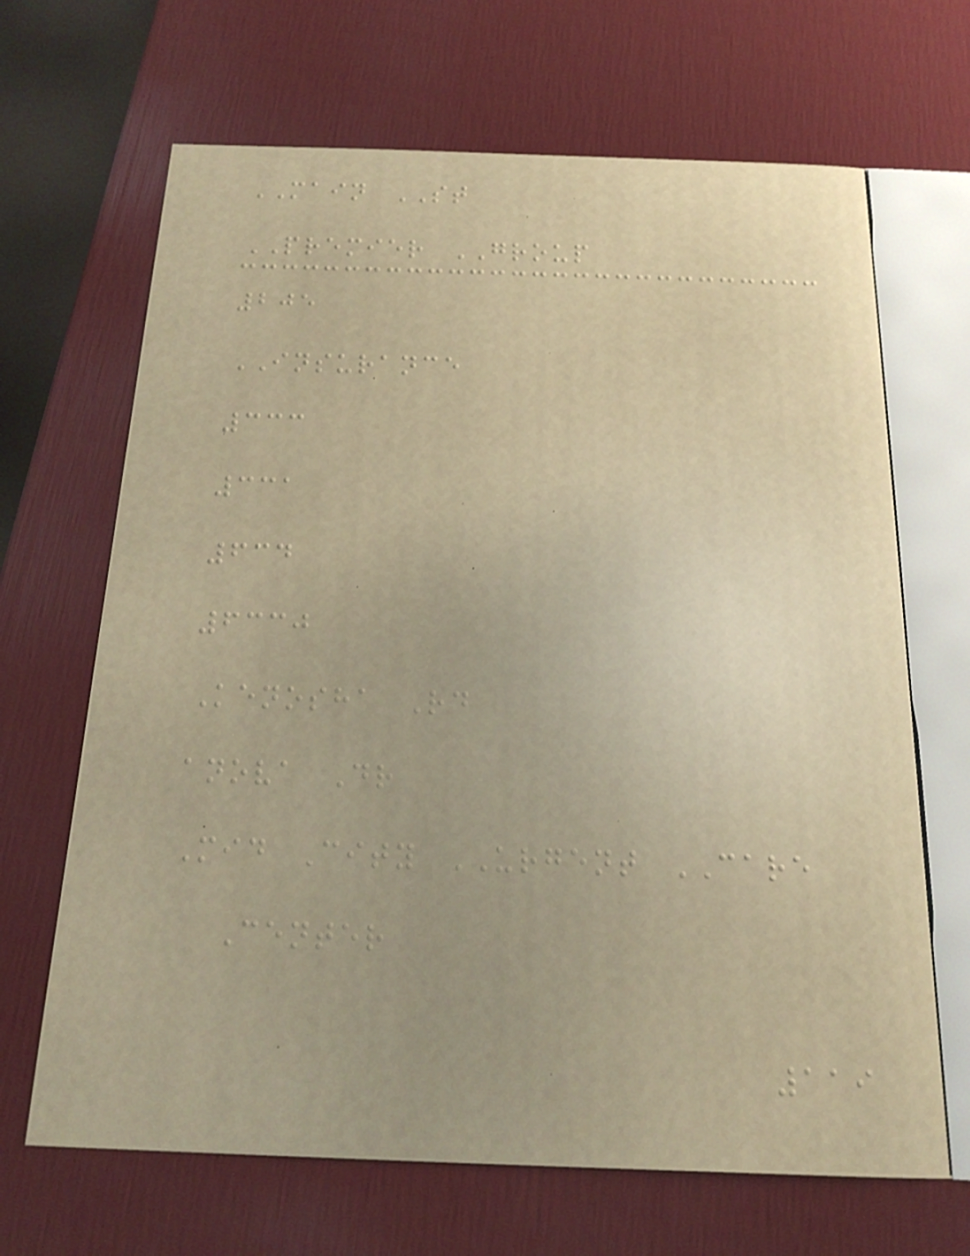MAIN ST
PREMIER GROUP
205
INSURANCE
333
331
634
6330
Kenosha Rd
anova Dr
Mid City URGENT CARE
Center
119
